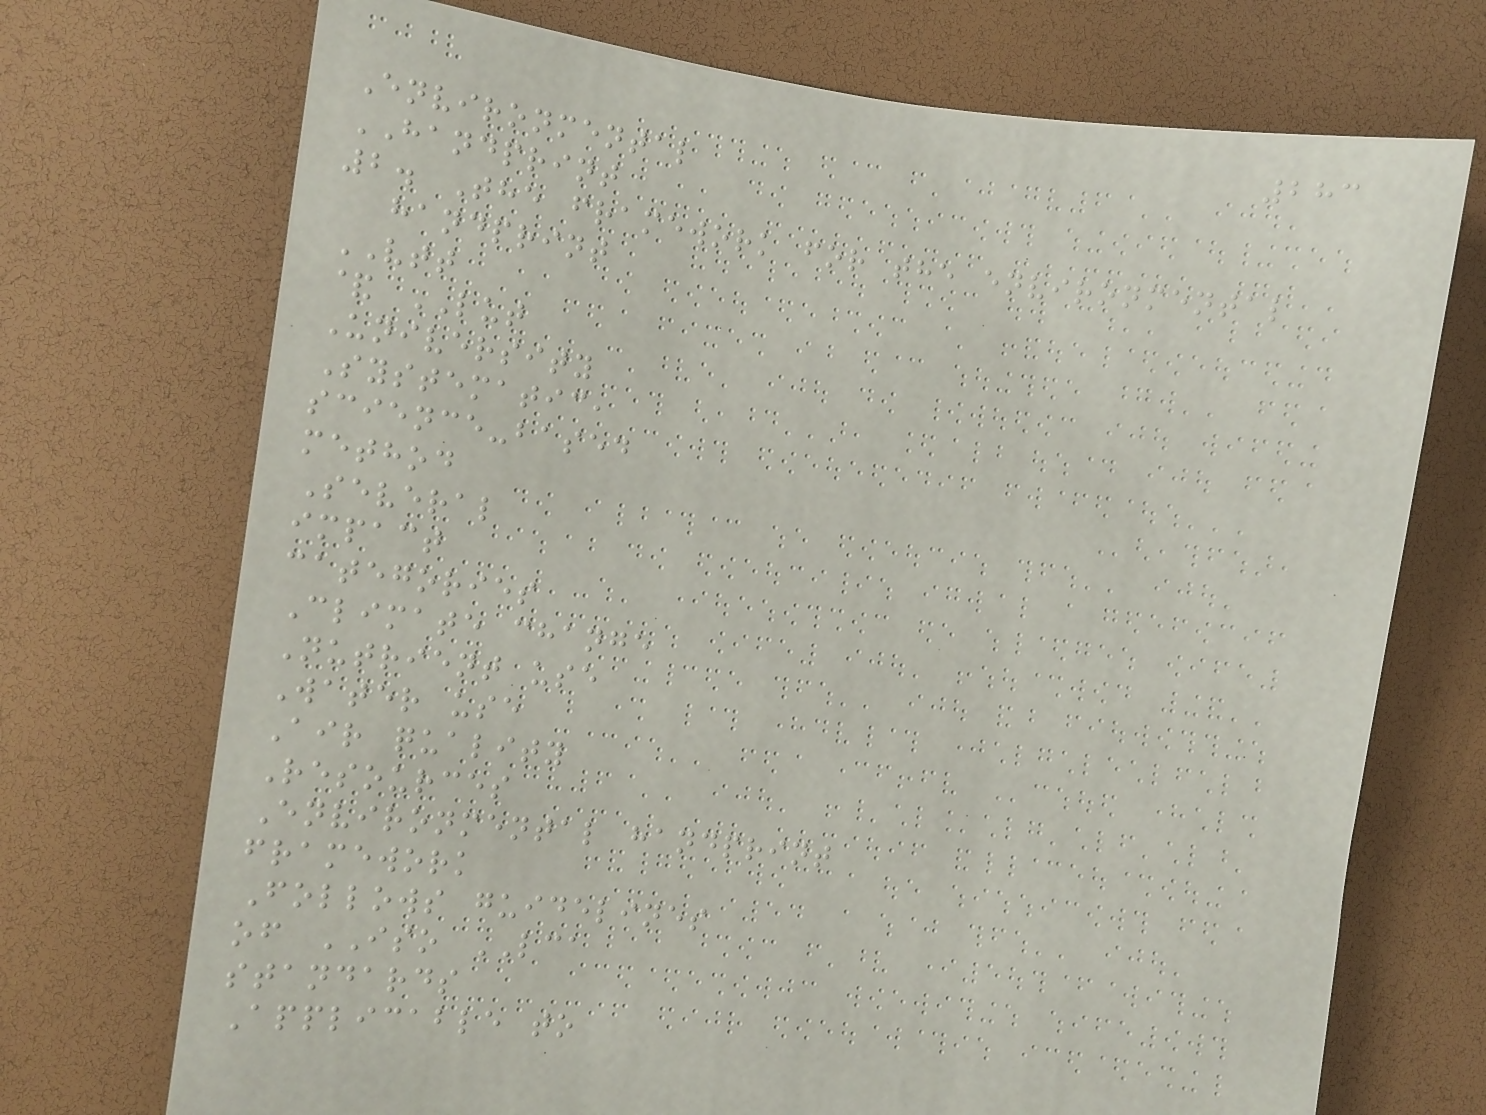283
Environmental
HANDPRINT
2. The framework for the environmental
handprint
VTT
& LUT
University
Systematic,
science-based
method
Several
impact
categories
Climate change
Nutrient use
Water use
Air quality
Resources
Environmental handprint
framework
Follows guidelines
of ISO LCA
standards
Applicable to
